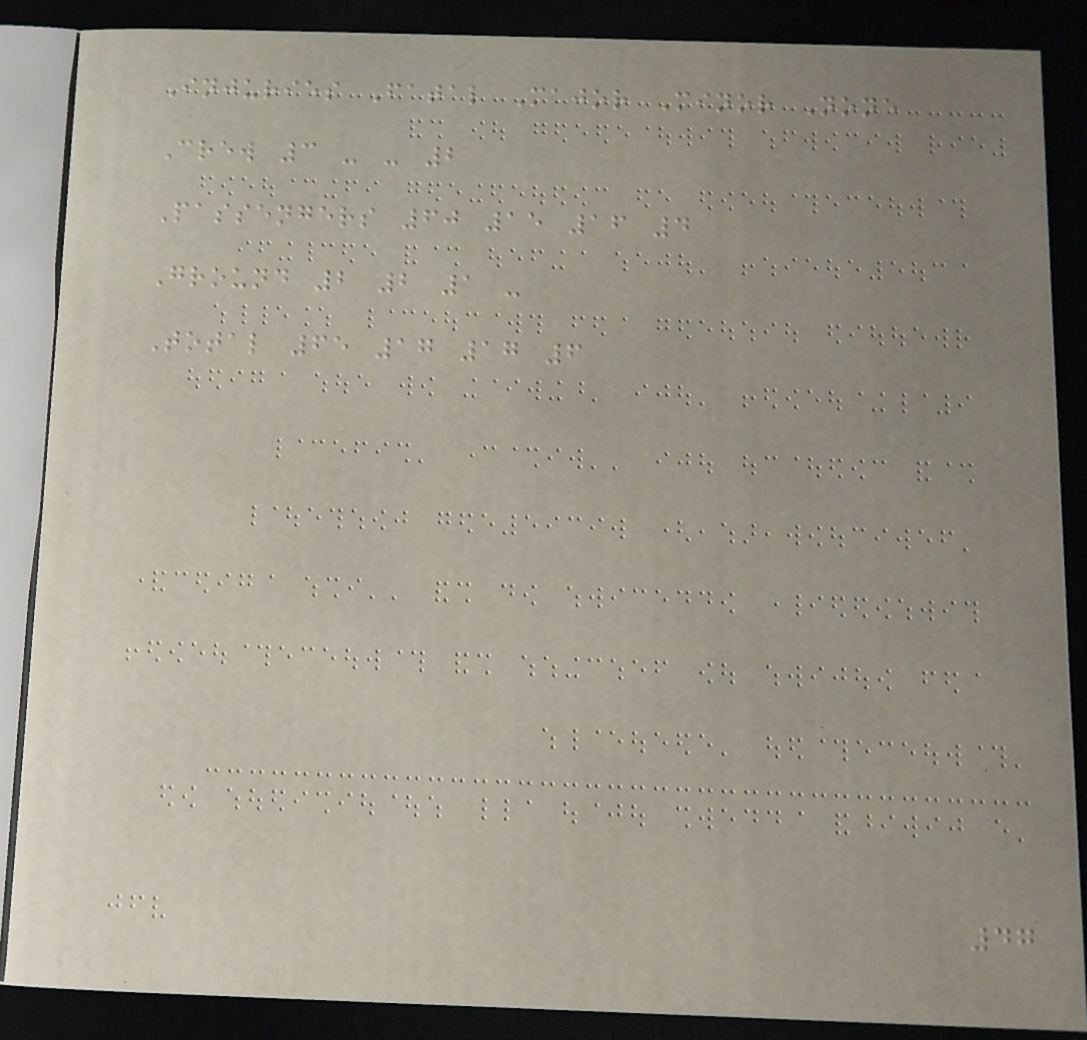Injuries Fatal Major Minor None
Crew 3 - - 2
Passengers 60 15 16 4
Ground 2 2 1 -
Total 65 17 17 6
47
